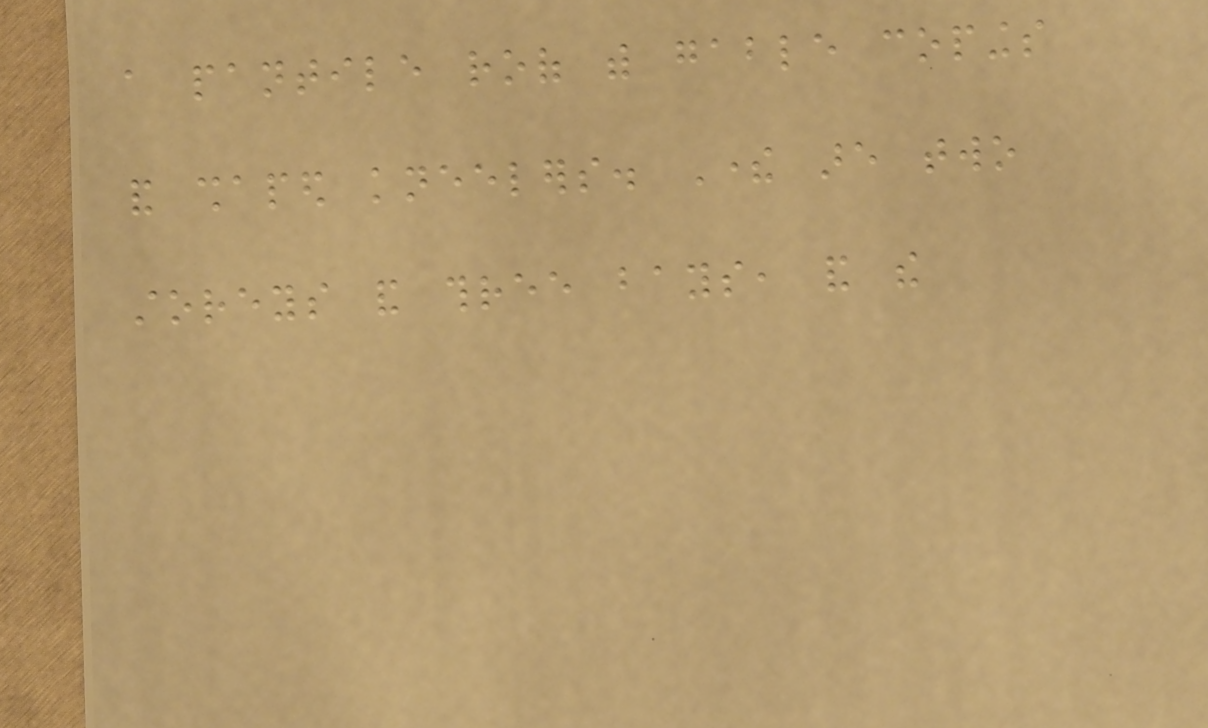a pantile roof with gable copings
and shaped kneelers. There are two
storeys and three bays, and the
